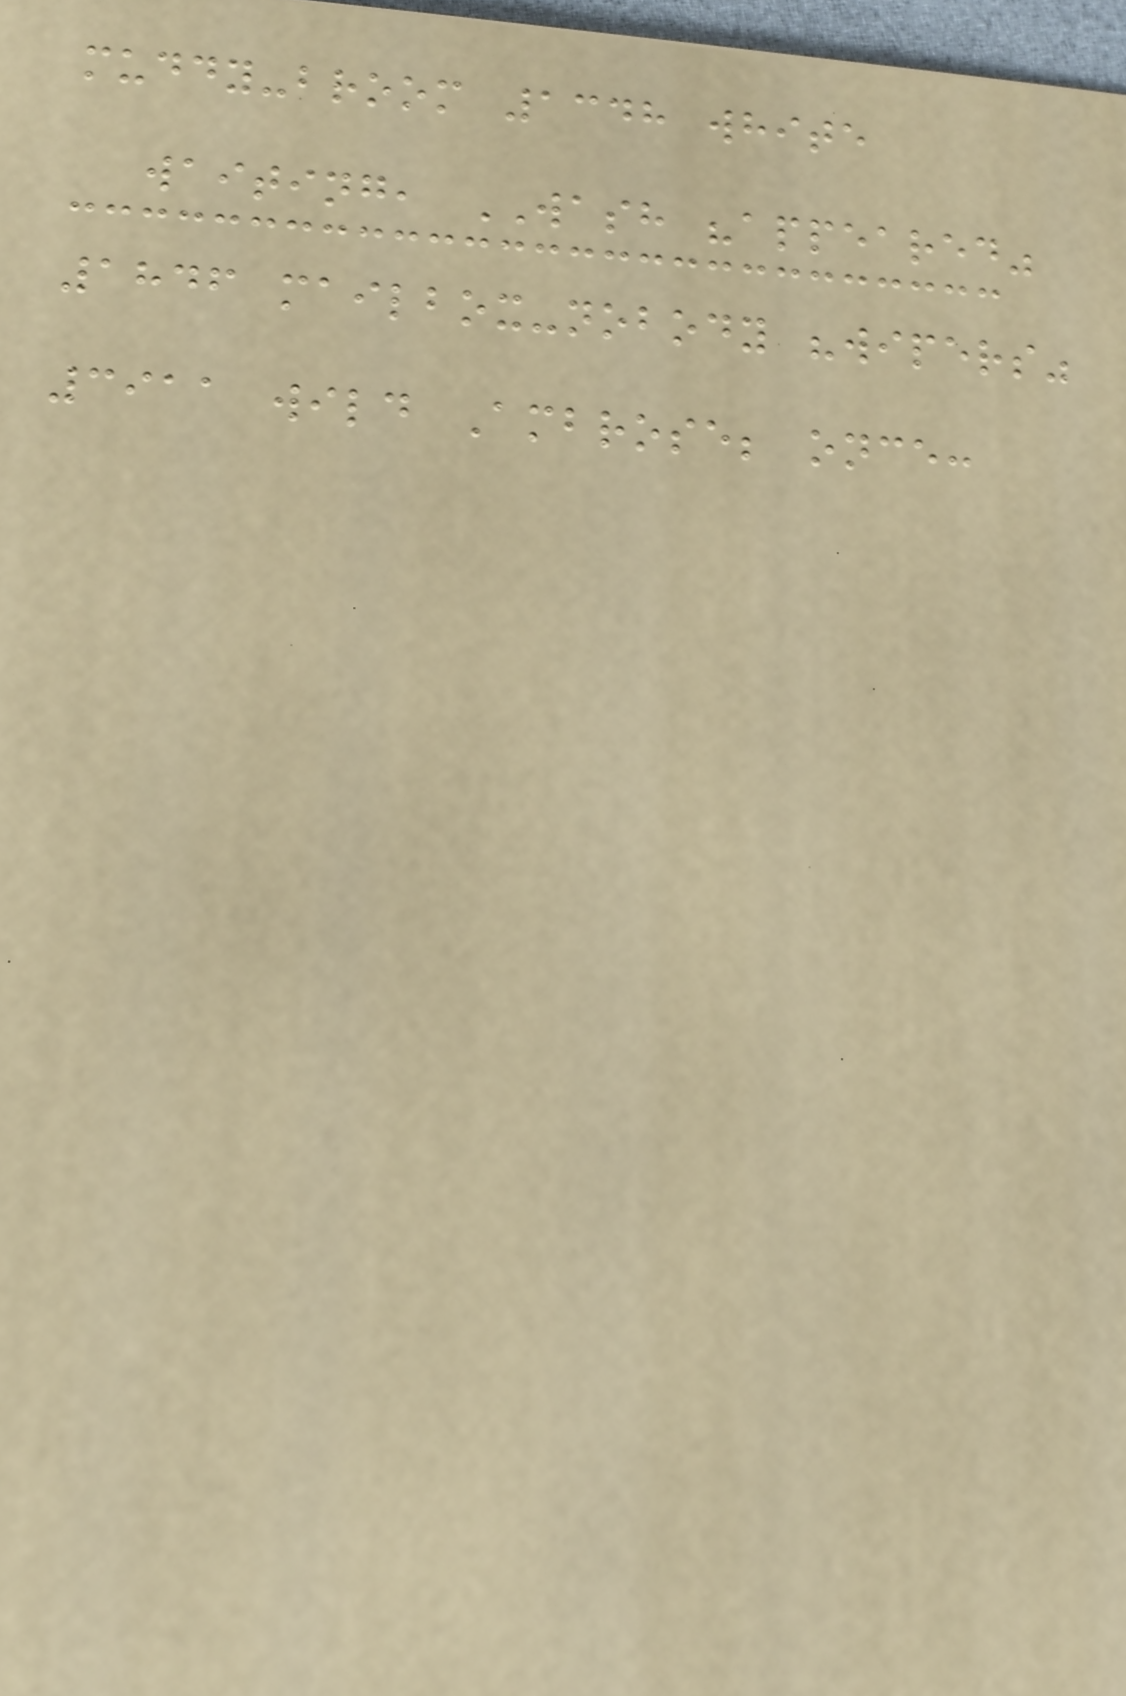muddy-broom 1348 white
waiting, WASH "appeared"
1846 mailbox-nobody "wipers"
3911 wild Ambrose; once:
